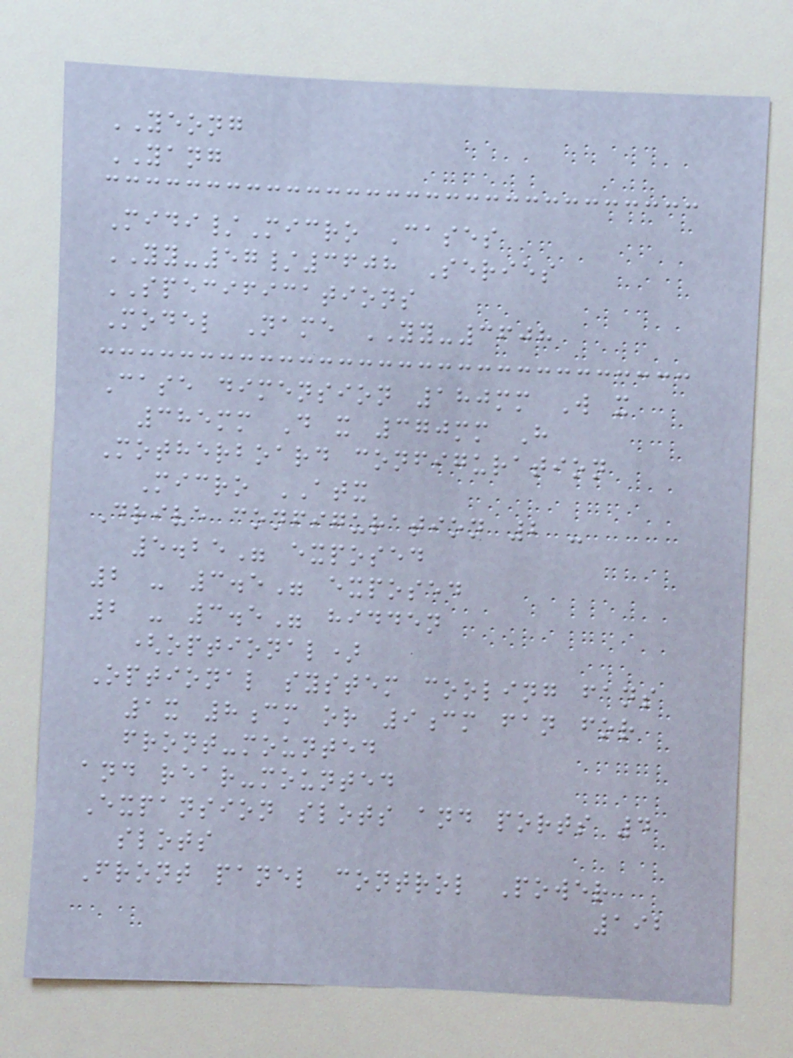YEONG
YANG
Midi/Micro Cases
YY-57/3608 Series
SPECIFICATIONS
Model Name YY-3608
Case dimension 180mm W x
385mm D x 370mm H
Motherboard configuration
Micro ATX
Drive configuration 2 -
5.25" exposed
2 - 3.5" exposed
2 - 3.5" hidden
(optional)
Optional system cooling fans
1x 8cm or 9cm fan for
front-mounted
and rear-mounted
Expansion slots and ports 4
slots
Front panel control Power
192
